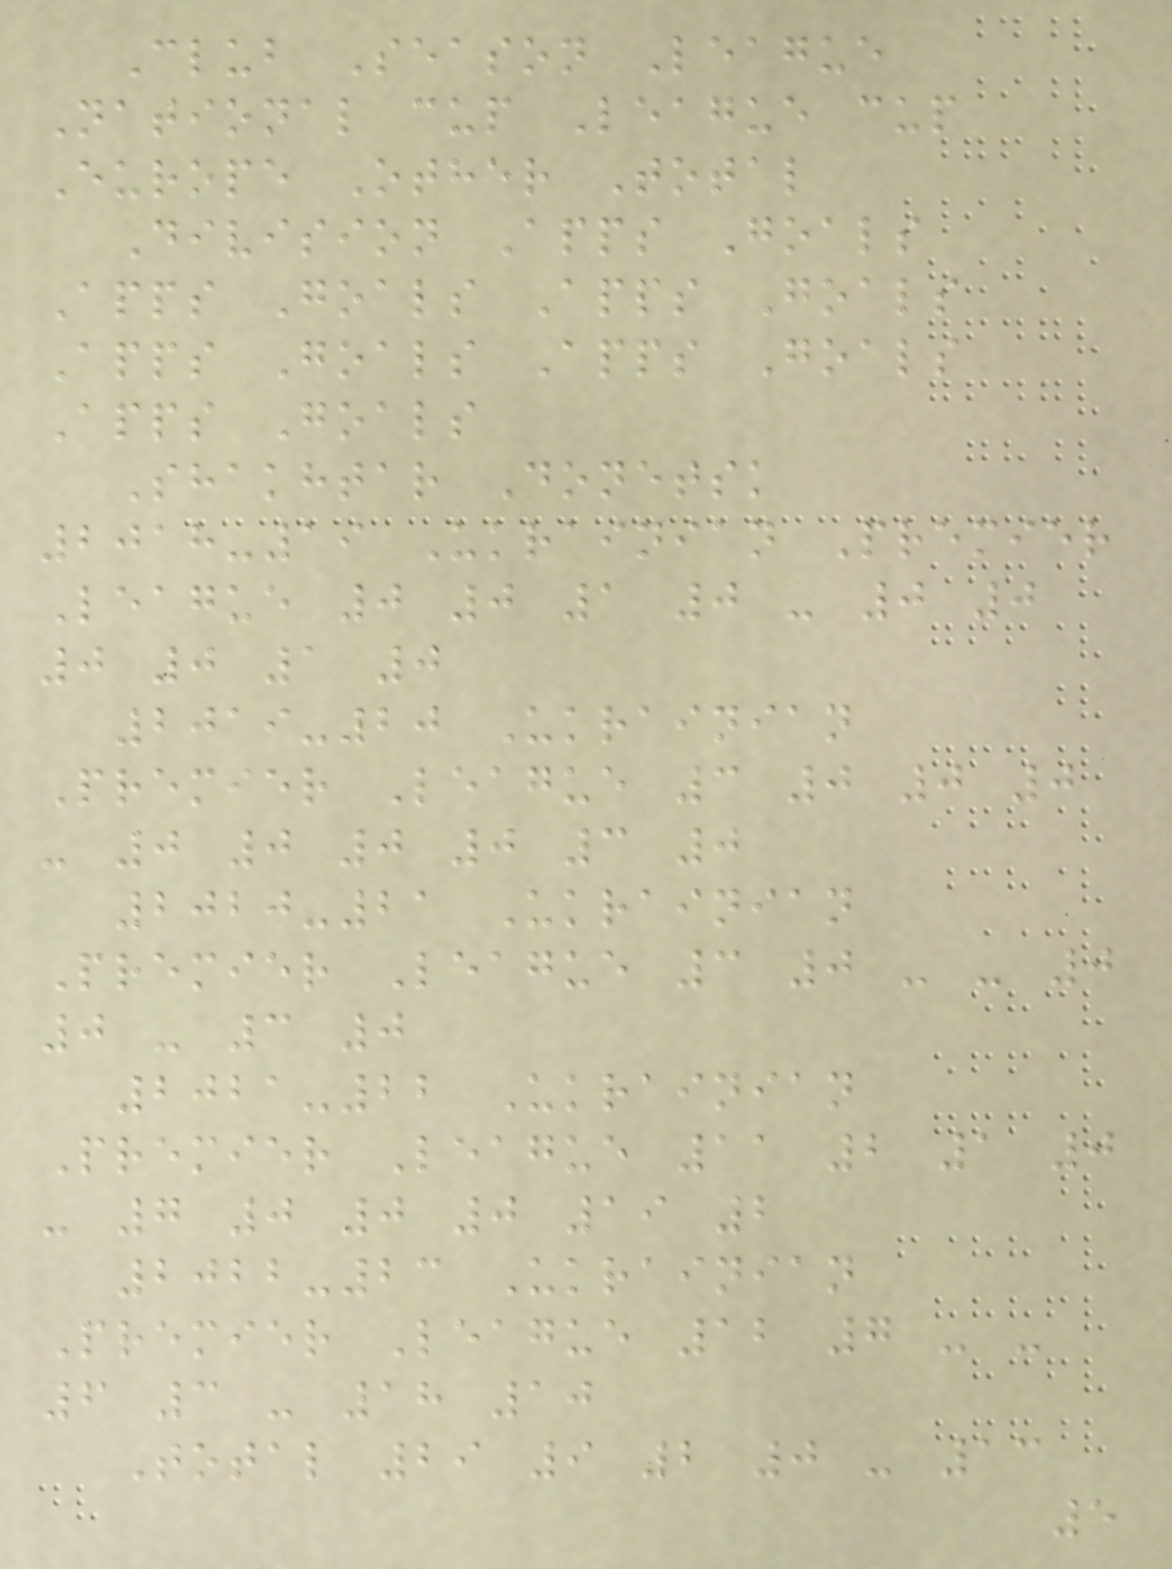Club Season League
National cup League cup
Europe Other Total
Division Apps Goals
Apps Goals Apps Goals
Apps Goals Apps Goals
Apps Goals
Shakhtar Donetsk
2018-19 Ukrainian Premier
League 0 0 1 0 - 0 0
0 0 1 0
2019-20 Ukrainian
Premier League 3 0 0 0
- 0 0 0 0 3 0
2020-21 Ukrainian
Premier League 3 0 - - 0
0 - 3 0
2021-22 Ukrainian
Premier League 11 2 1 0
- 7 0 0 0 19 2
2022-23 Ukrainian
Premier League 12 7 - -
6 3 - 18 10
Total 29 9 2 0 - 13
5
